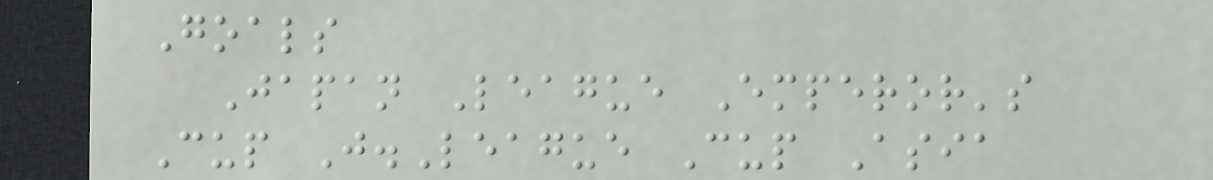Goals
Japan League Emperor's
Cup J.League Cup Asia
